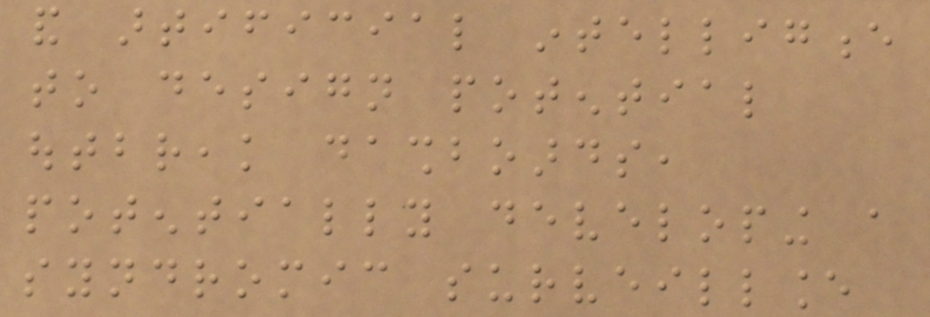and artificial intelligence
to design potential
outbreak dashboards,
potentially developing a
syndromic surveillance
